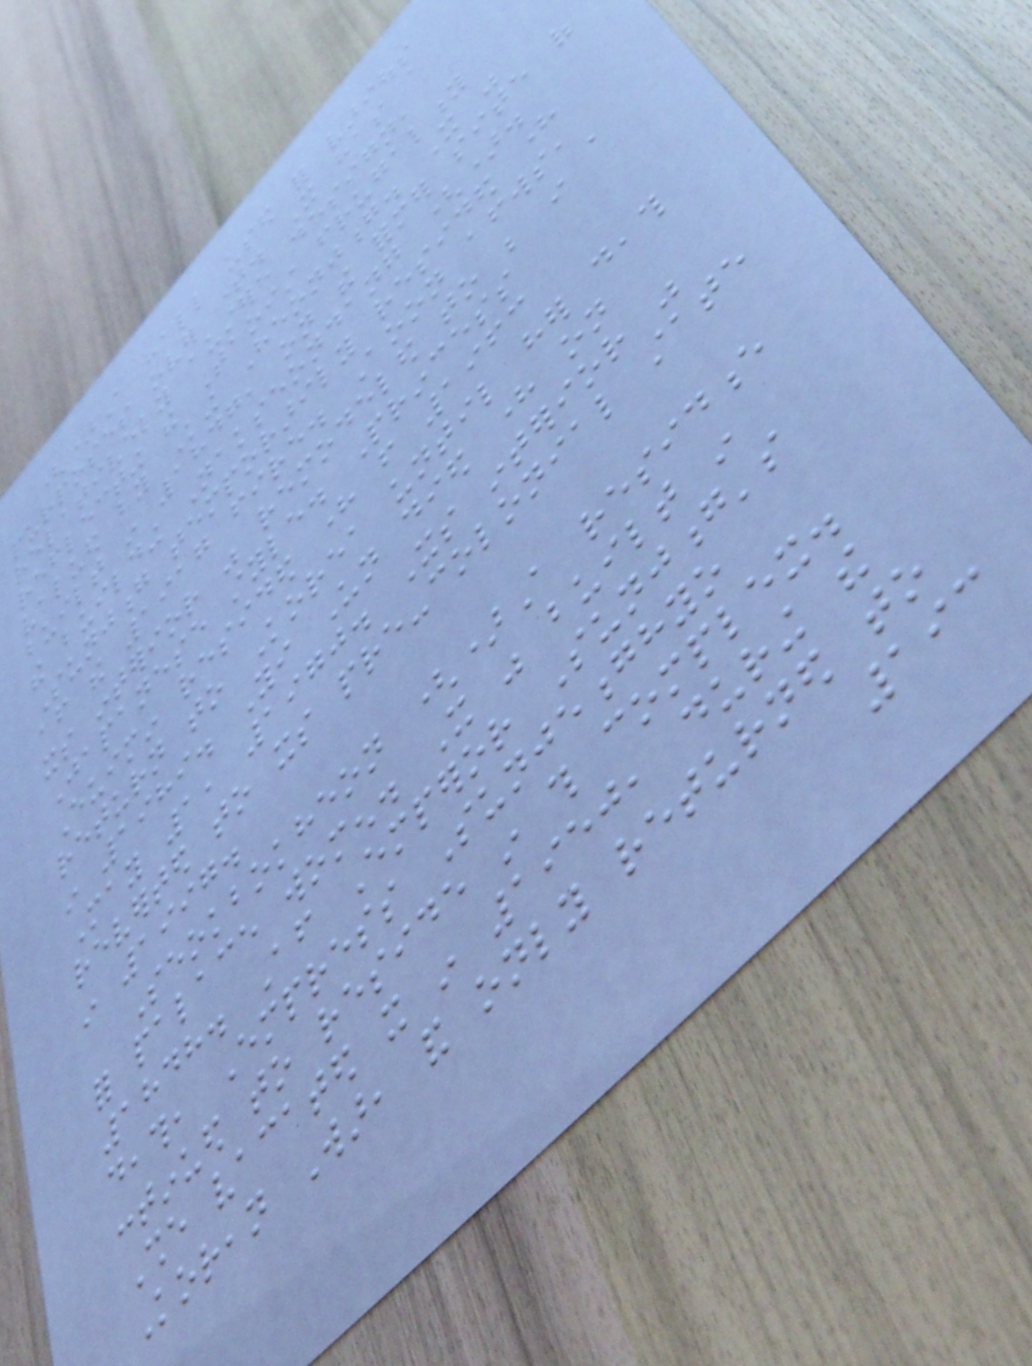()A hall used for various
purposes over time. It has a
relatively austere design,
reflecting the Taoist frugality
valued by King Heonjong. It was
built in 1847, on the former site of
the building Nakseondang ().
Sunjong temporarily resided here
after the 1917 fire. Aoon afterwards,
its interior was remodeled to be in a
Japanese style. Princess
Euimin resided here from 1963
return to Korea until her death
in 1989. Yi Un died here on
May 1, 1970. Its interior was
reverted to its pre-colonial state
in 1997.
Seokbokheon ()A residence
for palace women. It was built in
1848. After Emperor Sunjong's
death, Empress Sunjeonghyo
continued to reside in this complex.
She vacated it in 1950, during the
Korean War, and only returned to
193
